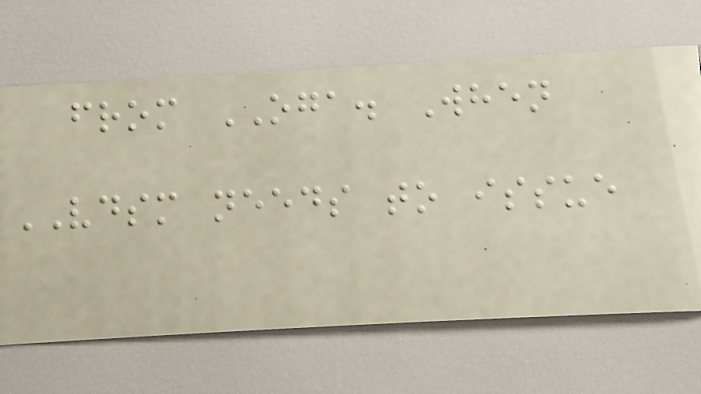from OGA. When
VDSM needs to issue
